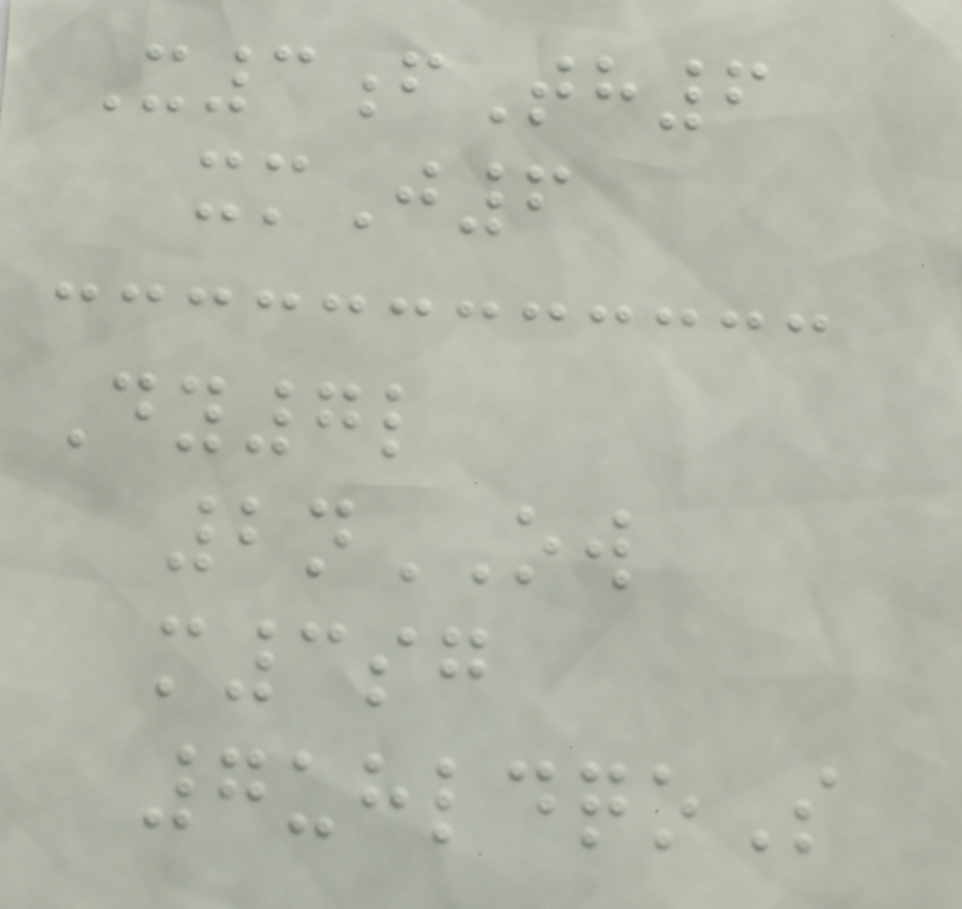X3fTh6
xmJ6
Dy7l
2nOW
m3sg
7uhldqoS
